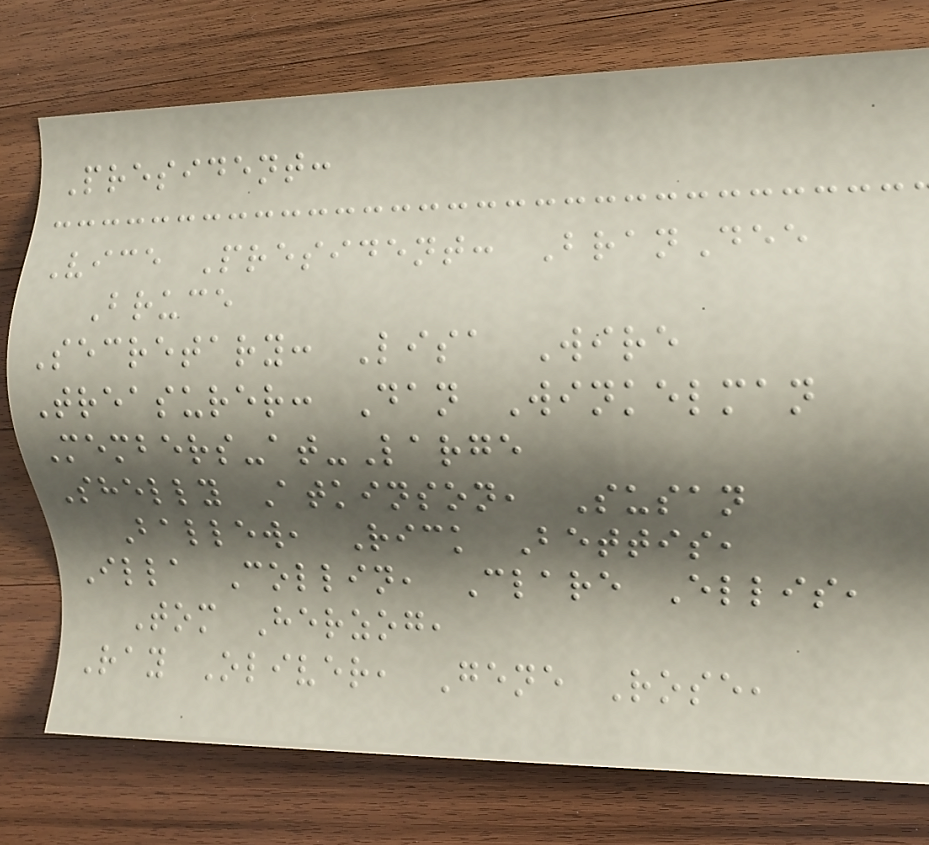President:
Vice President: BranDee
Bruce
Secretary: Lisa Wire
Treasurer: Dan Winkelman
Members-at-Large
Shelly Atkinson, Susan
Ballew, Rick Bettis,
Illa Collin, Clare Ellis,
Tom Herzog,
Ray Oliver, Gene Rose,
